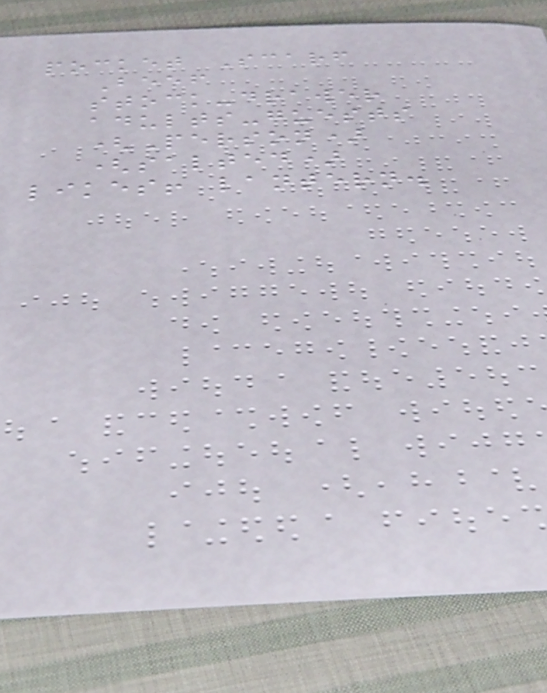pocket Scarf
Beef
stock-drawer
adults-guests
(Person)
(salted)
likes! lantern.
